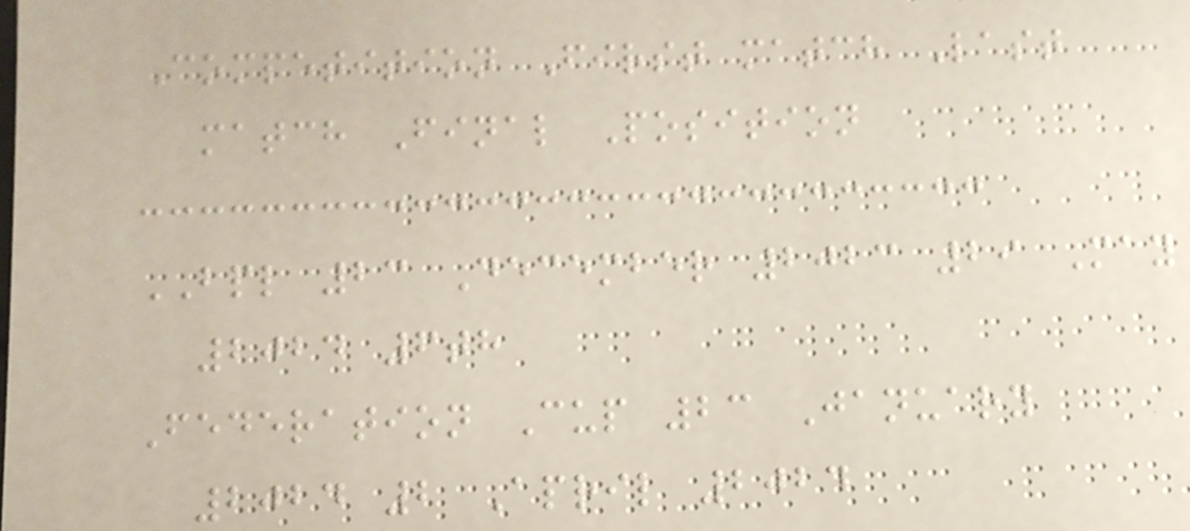Competition First match Last
match Final Position
BPL 23 December 2023 29 May
2024 6th
Federation Cup 23 January
2024 2 April 2024
